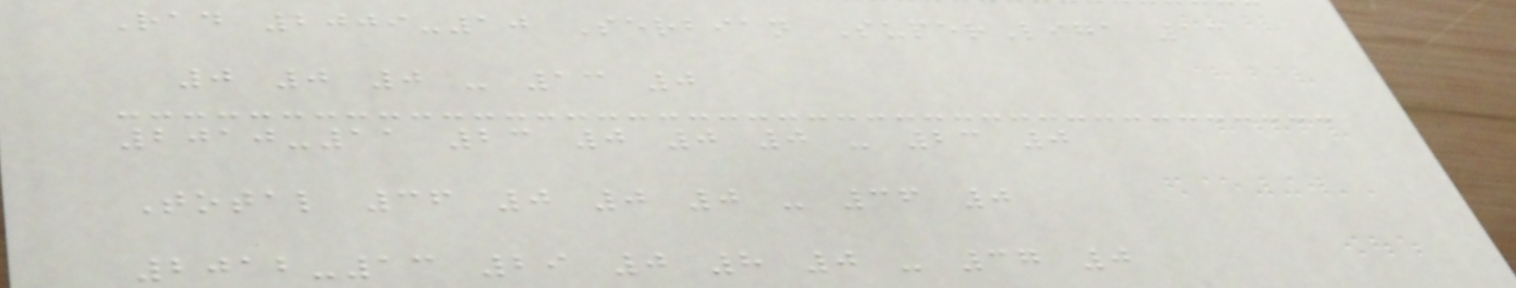Rad 2009-10 Serbian SuperLiga 13
0 0 0 - 13 0
2010-11 23 0 0 0 - 23 0
Total 36 0 0 0 - 36 0
2012-13 29 0 8 0 - 37 0
